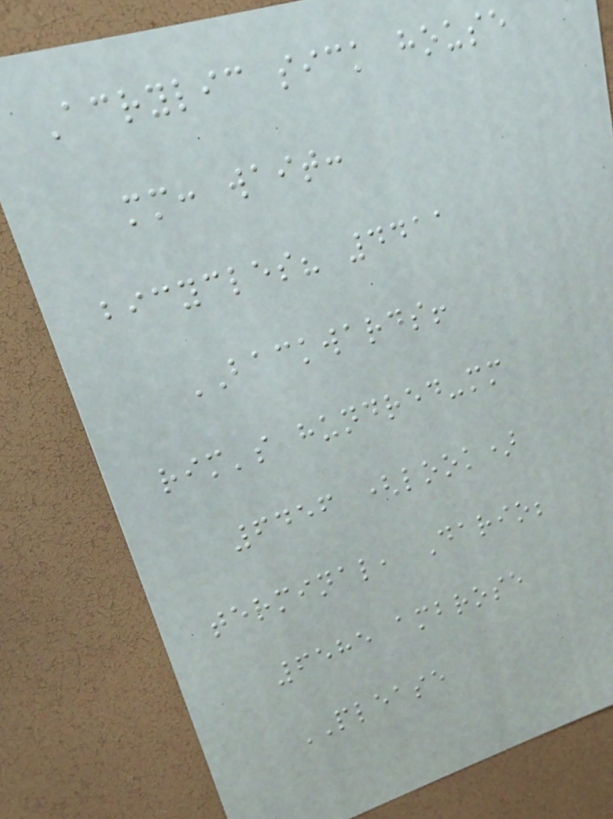Acrylic sick house
mm: wait:
bicycles? 4411
BACKWARDS!
rim's hundred-mm
6456 (look)
terminal, Dario;
6585 ambrose
PLEASE
